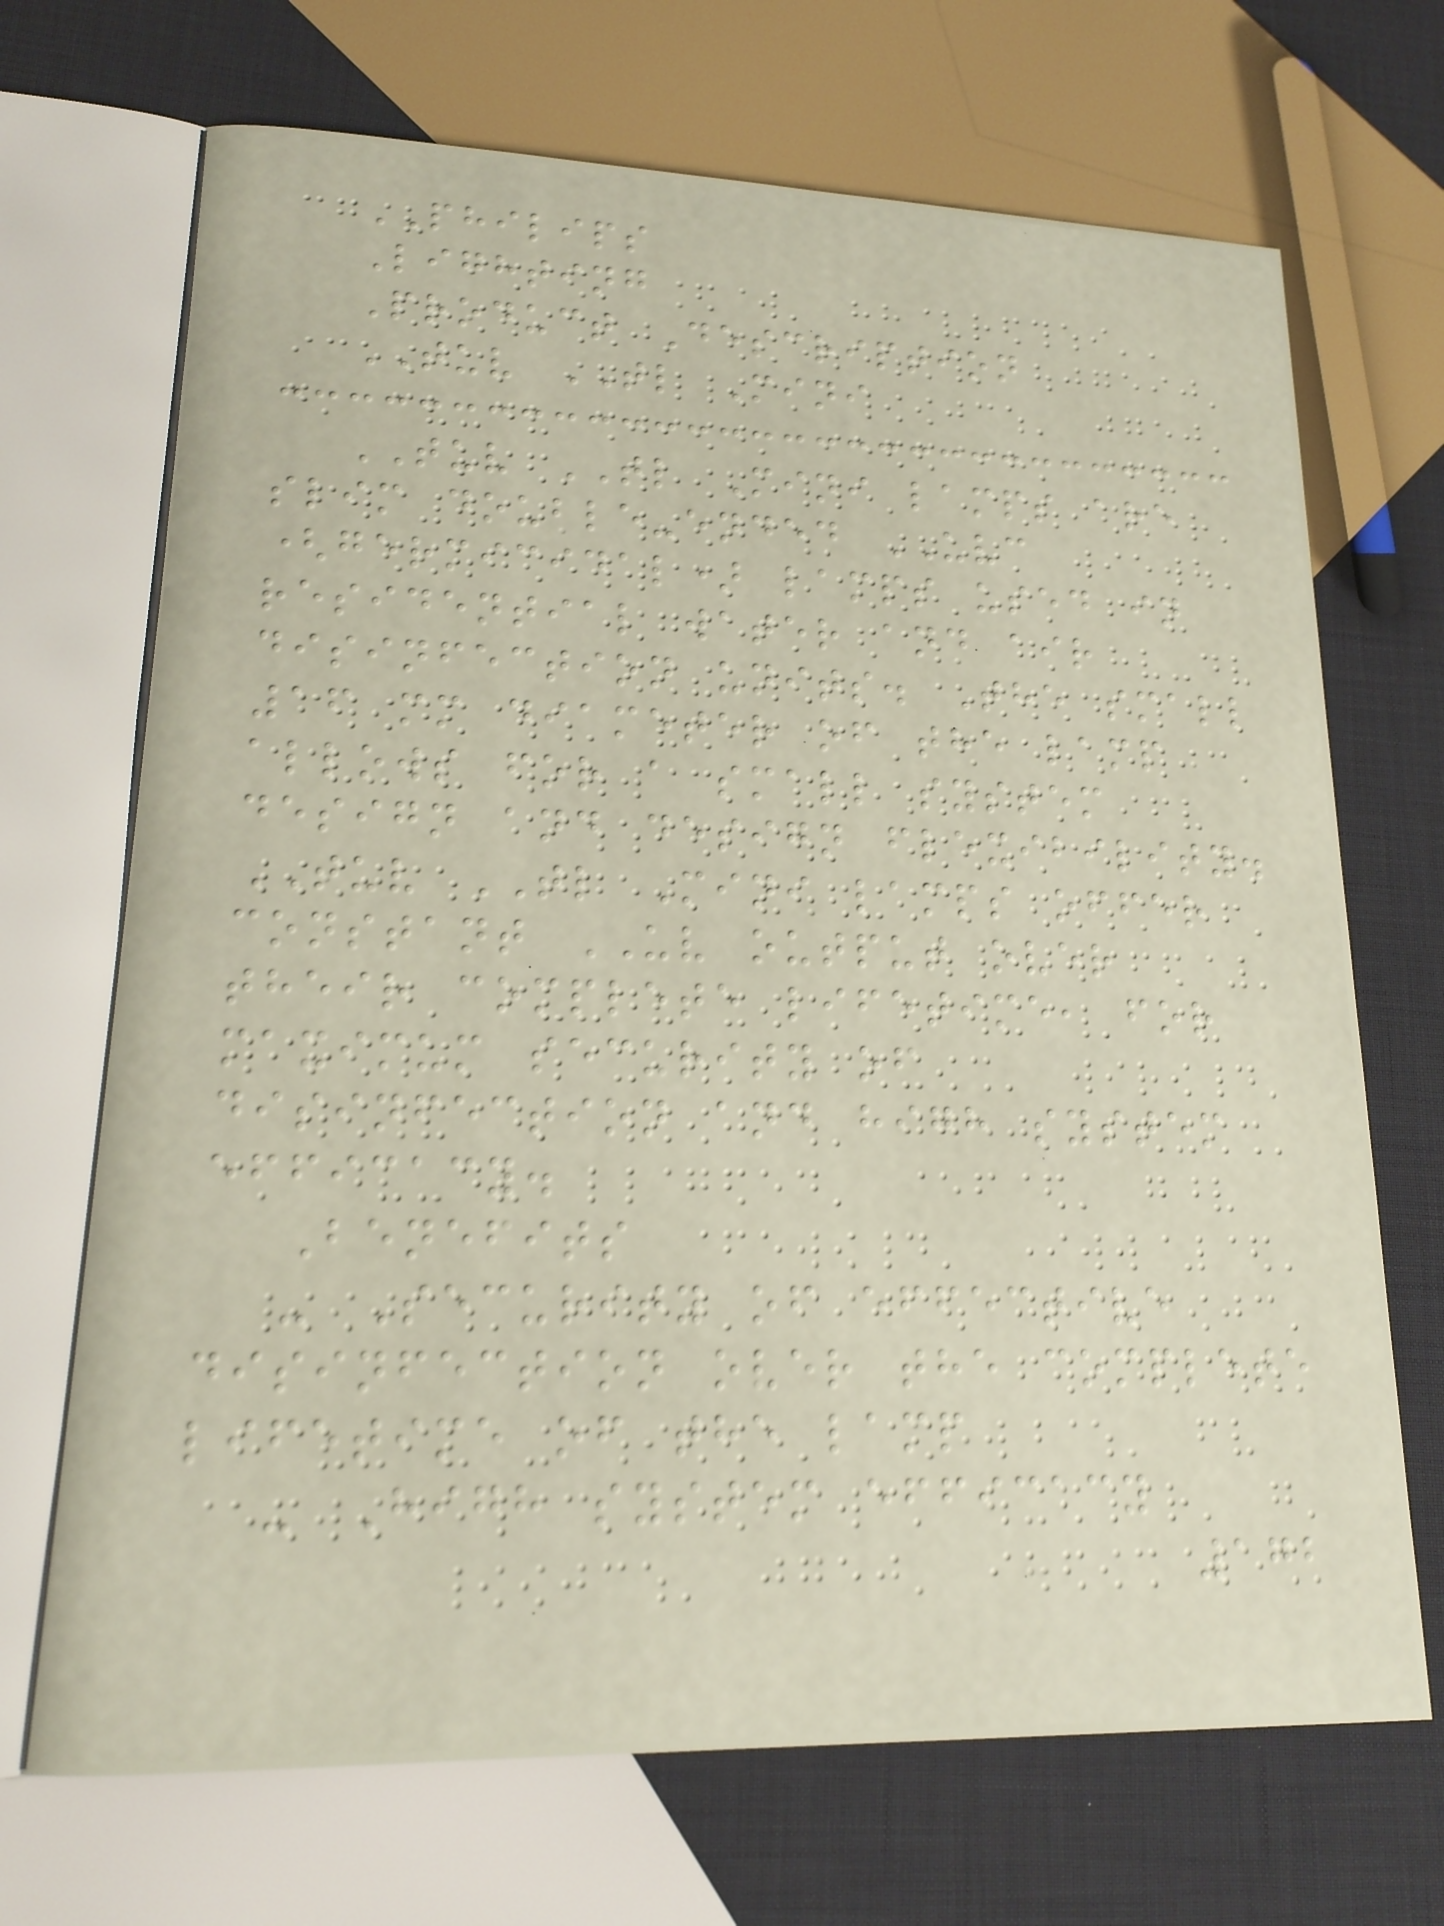PHILIPS
Lighting
Product Description
TUV TL Mini
TUV TL Mini lamps are
slim double-ended UVC
(germicidal) lamps used in
residential water and air
disinfection units. The small
16 mm diameter of the lamp
allows for a small system
design and design flexibility.
TUV TL Mini lamps offer
constant UV output over
their complete lifetime, for
maximum security of
disinfection and high system
efficacy.
Benefits
- Security of effective
disinfection over the complete
lifetime of the lamp
- High system efficacy
172
